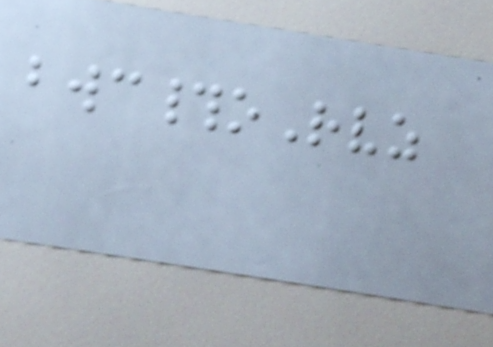bwc#oRvz
